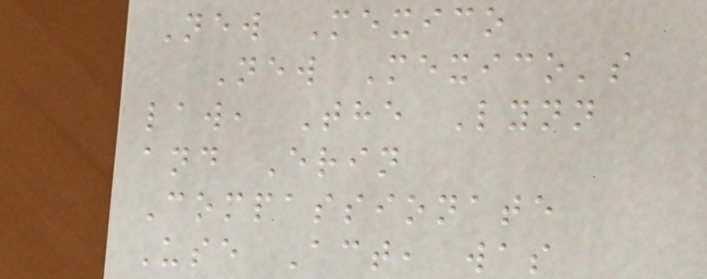New Mexico
New Mexico's
law, The Lynn
and Erin
Compassionate
Use Act, was
